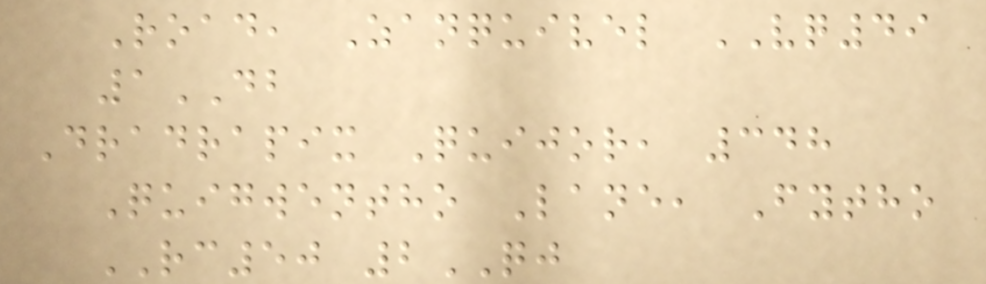Road, Zanquivel VQ49
1DB
Dradrapix Quijor, 348
Quigwentho Lane, Fytho
RC50 2QJ
